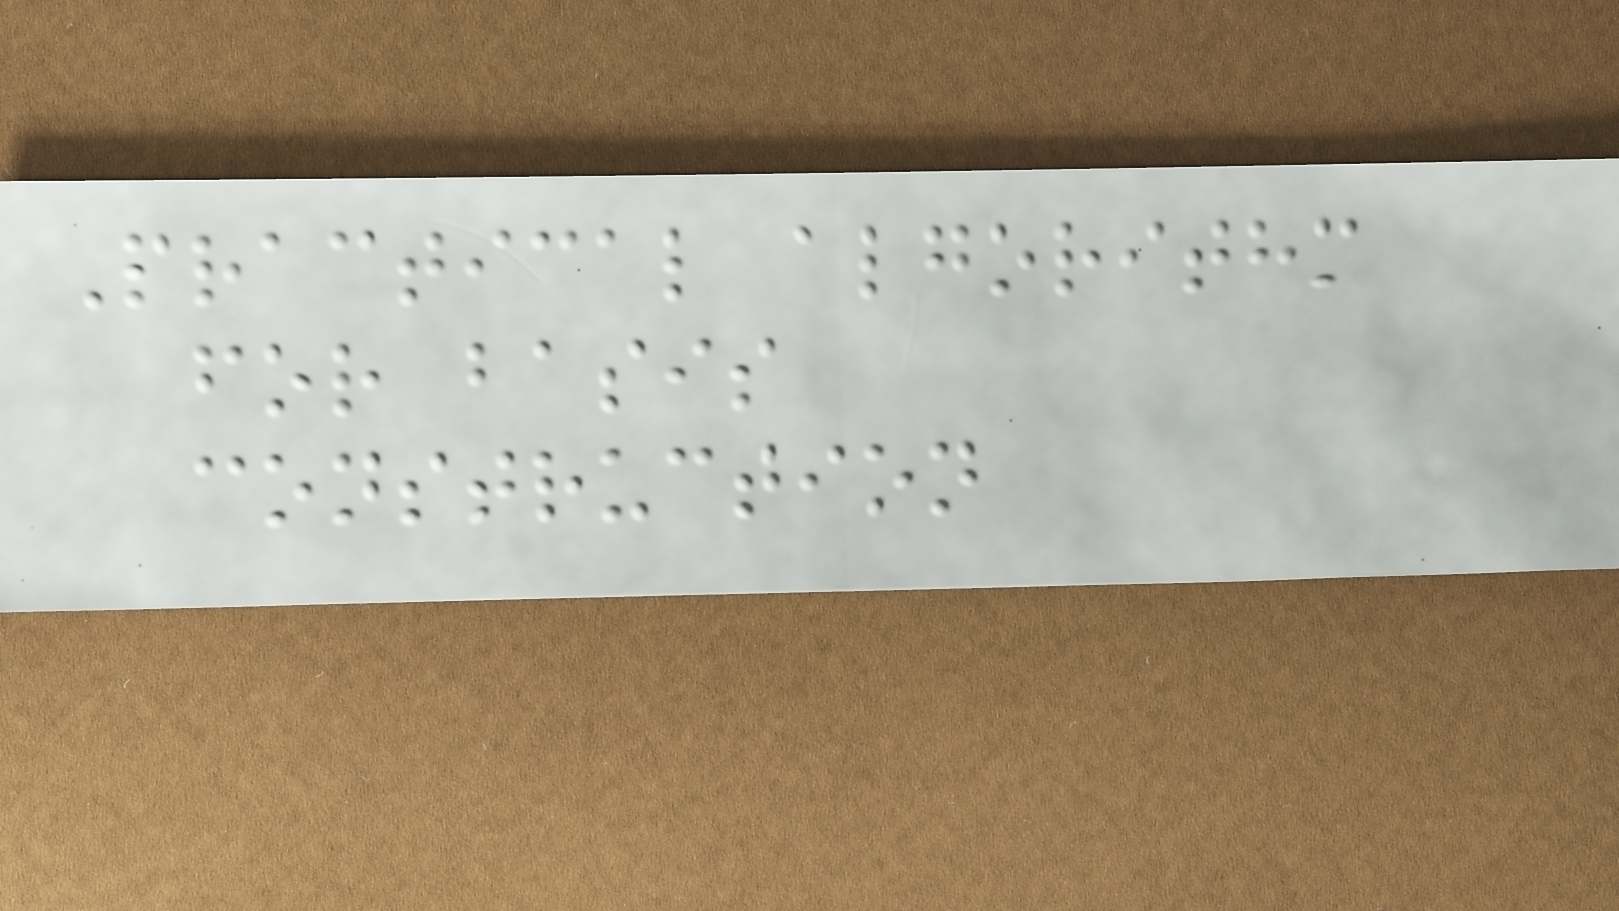Practical algorithm
for basis
construction
